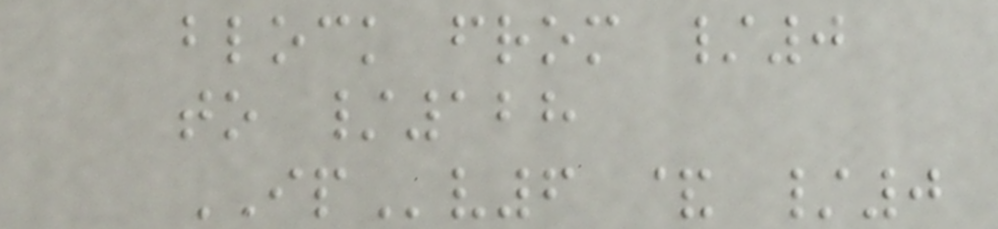block from /0
to /128
IPv6 & /0
